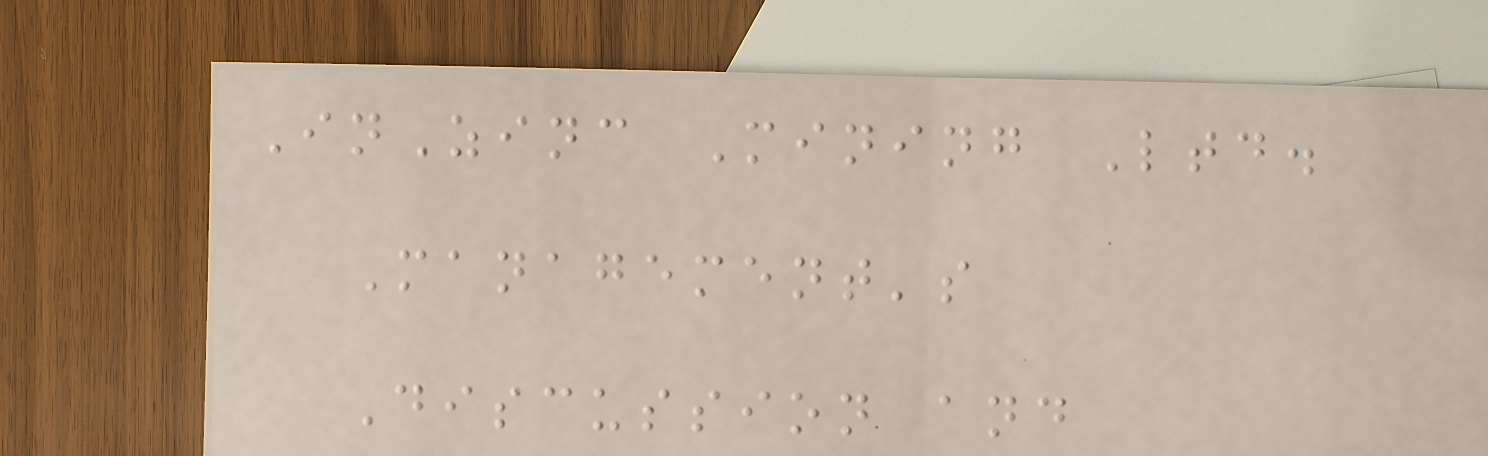InZinc Mining Ltd.
Management's
Discussion and
